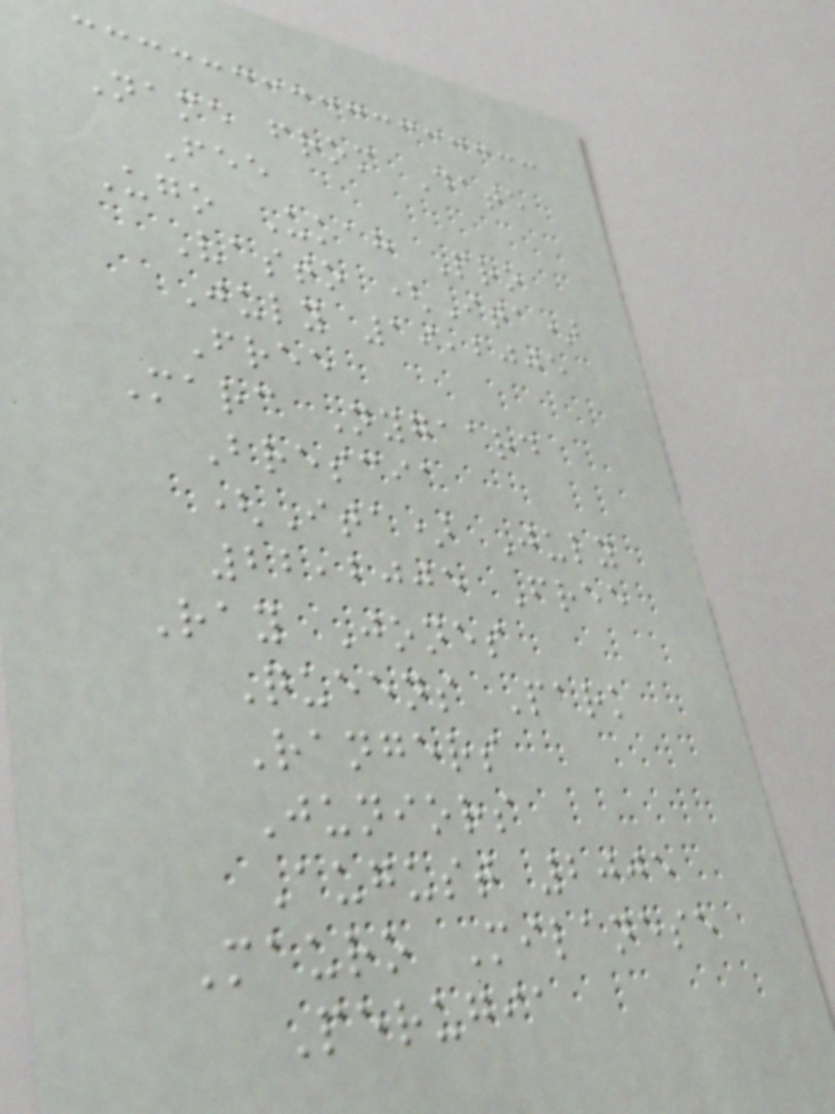Name from Date
Fee
Ugo Ukah Pro
Vasto (Ita)
July 19,2005
Free
Marc Nygaard
Brescia
(Ita) July
22,2005 Free
Ray Jones
Queens Park
Rangers
Juniors
August 2005
Mauro Milanese
Perugia
